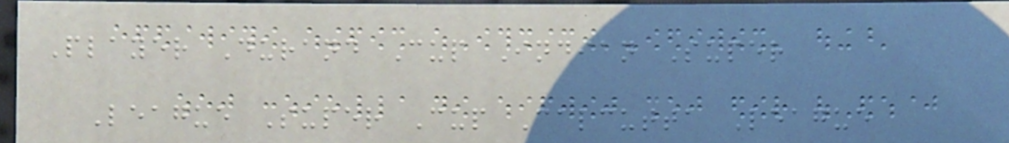Player Durand Cup Indian Super
League Super Cup Calcutta League
